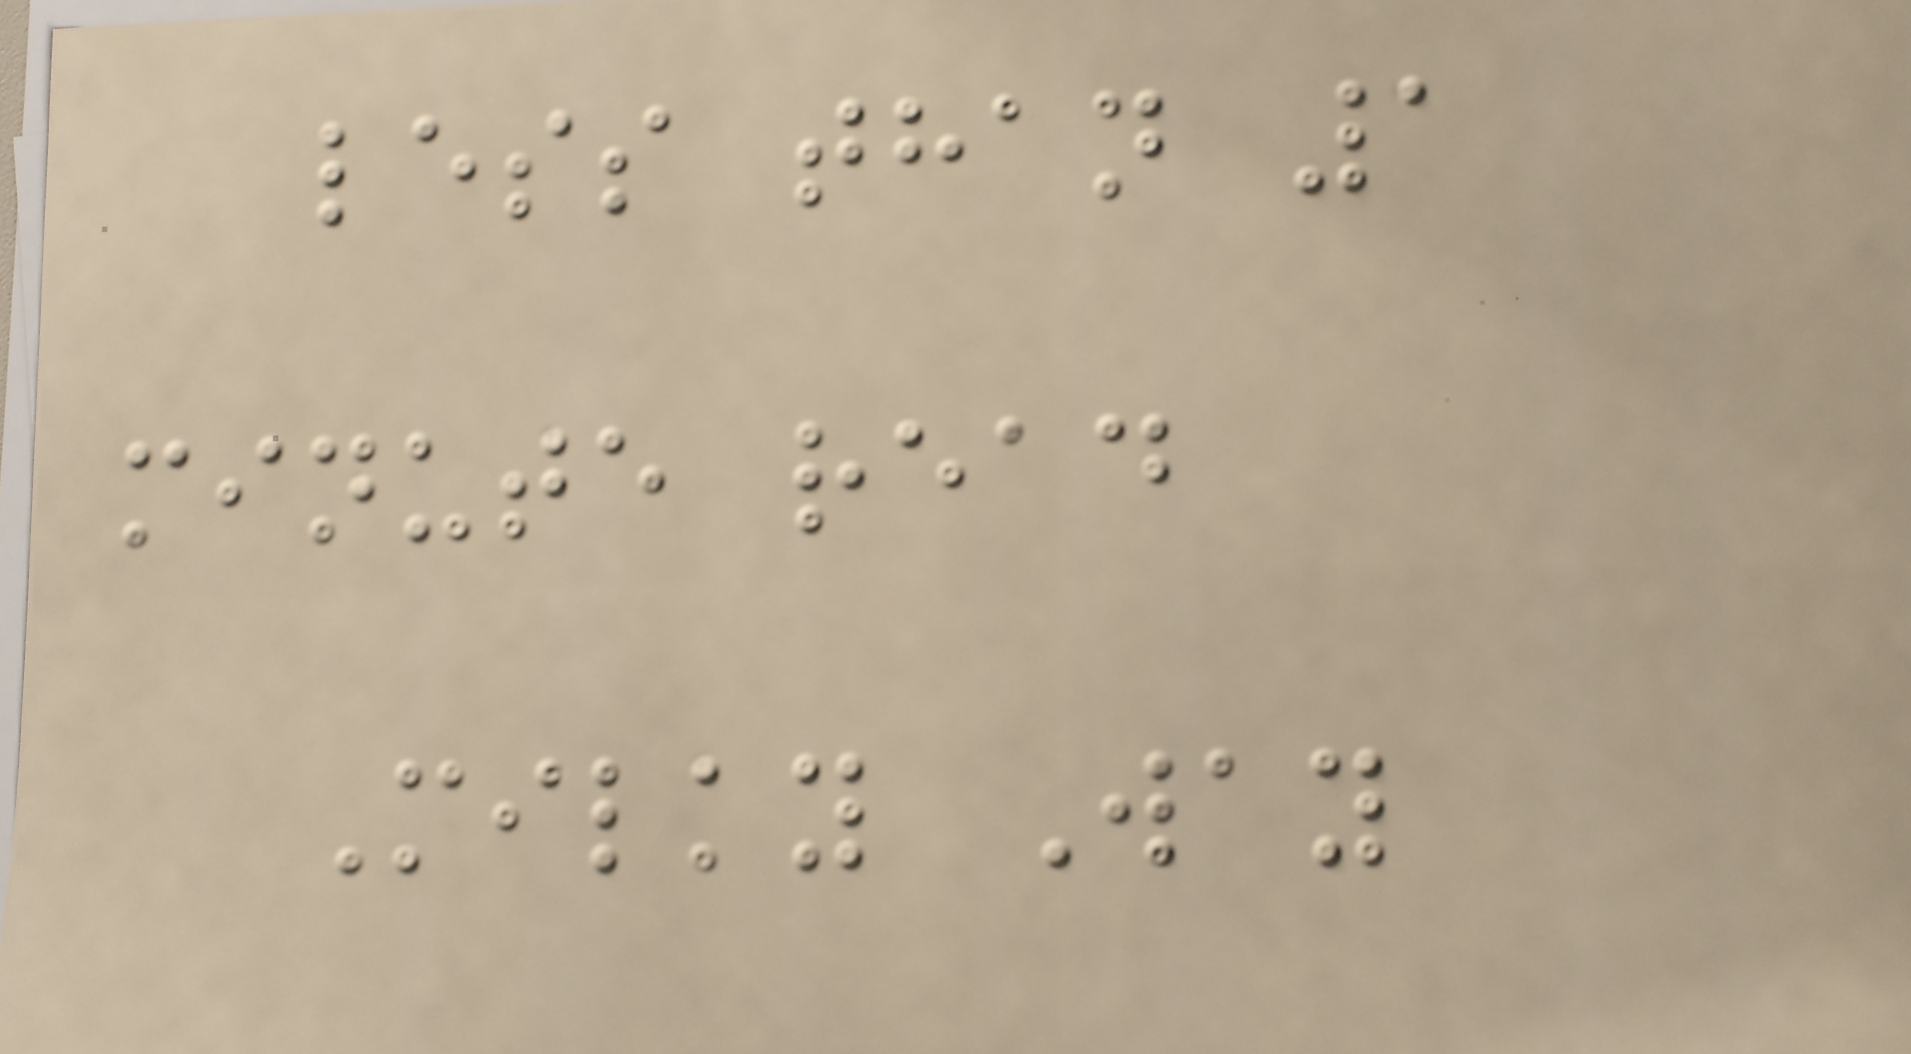less than 1
minute read
Milky Way
